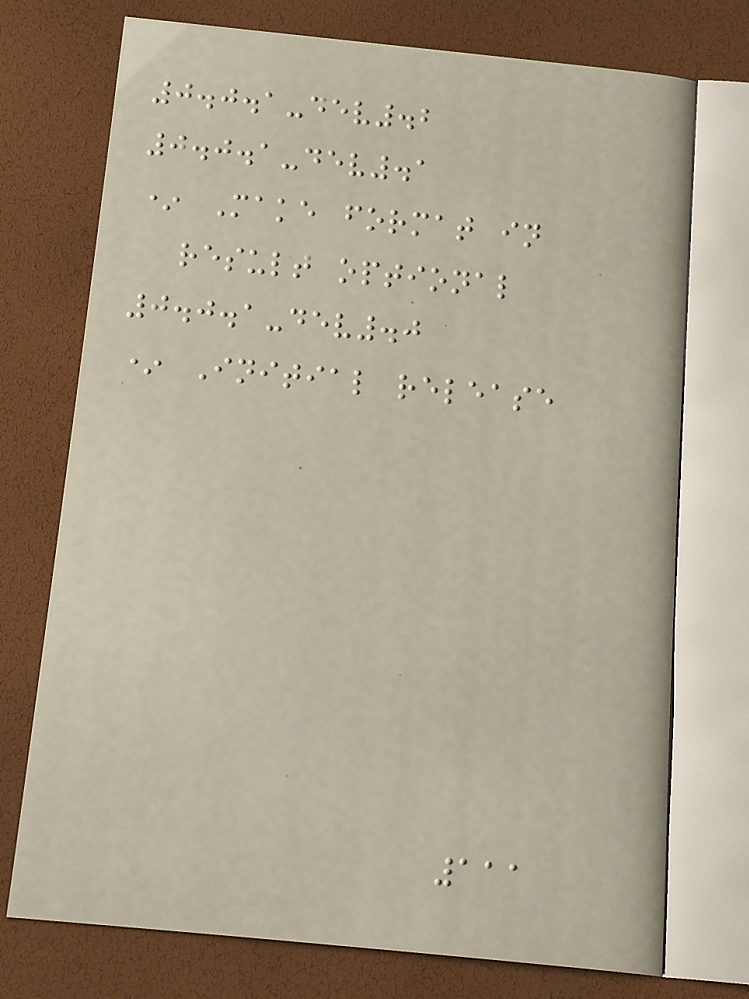0.0.1-dev.2
0.0.1-dev.1
* Make format in
result optional
0.0.1-dev.0
* Initial release
111
